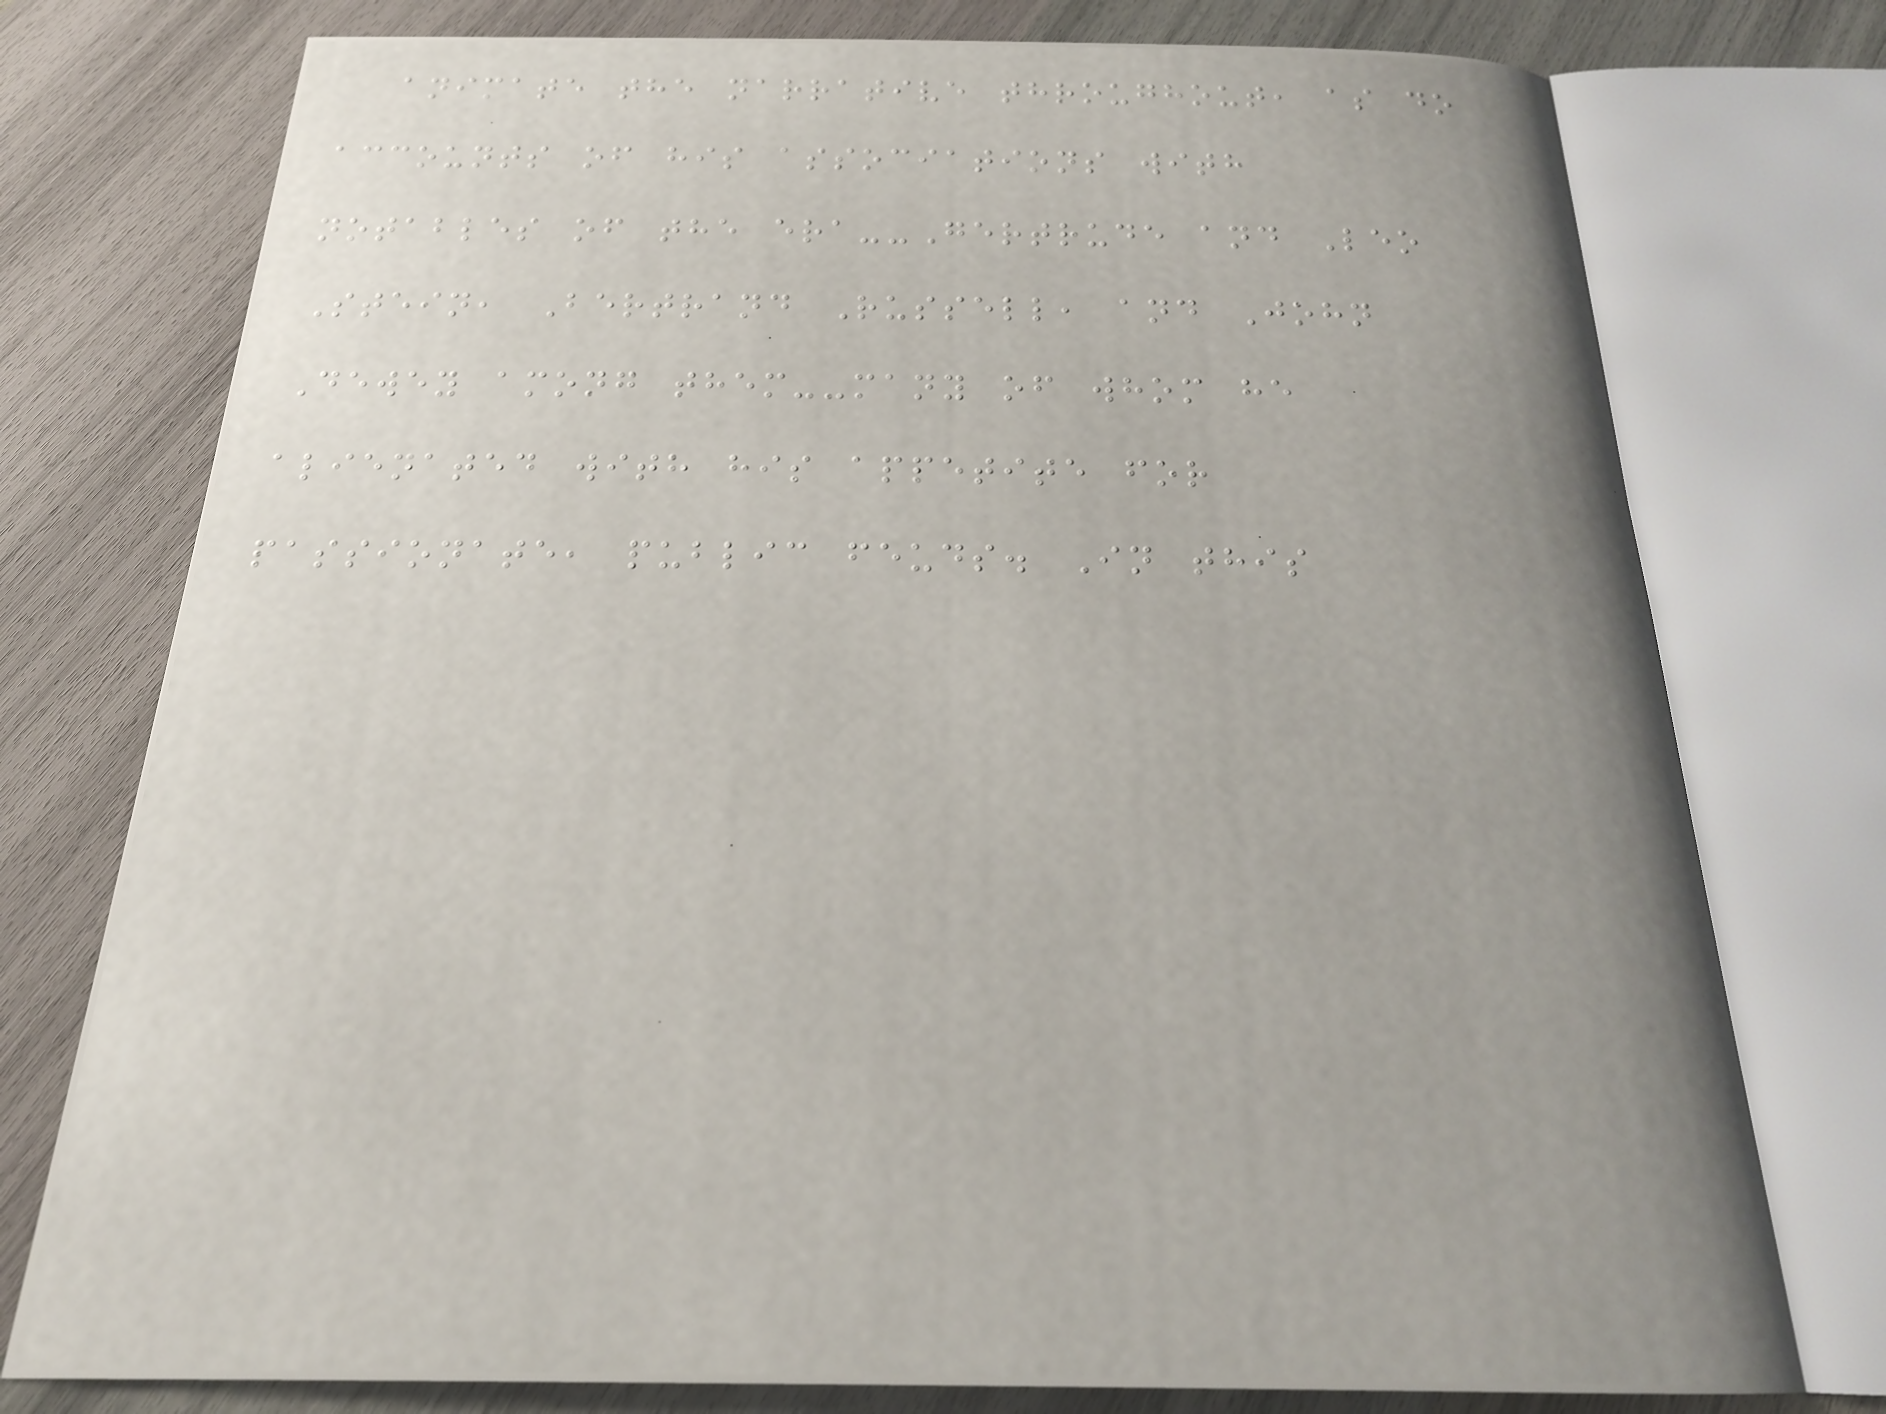animate the narrative throughout, as do
accounts of his associations with
notables of the era--Gertrude and Leo
Stein, Bertrand Russell, and John
Dewey among them--many of whom he
alienated with his appetite for
passionate, public feuds. In this
